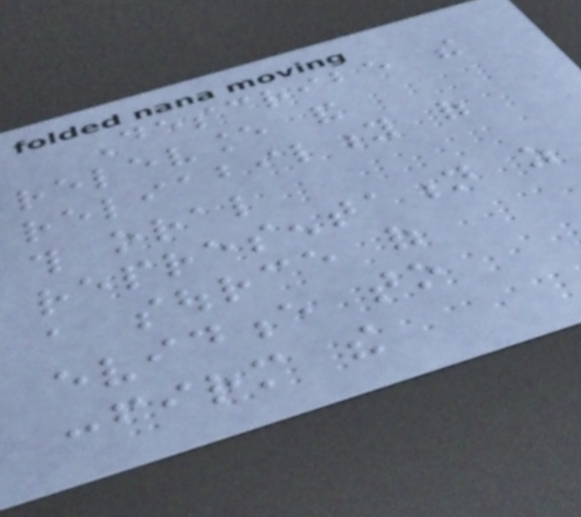Describe the
relevance and
reliability of
this oral
representation as
a source of
evidence to
confirm the
